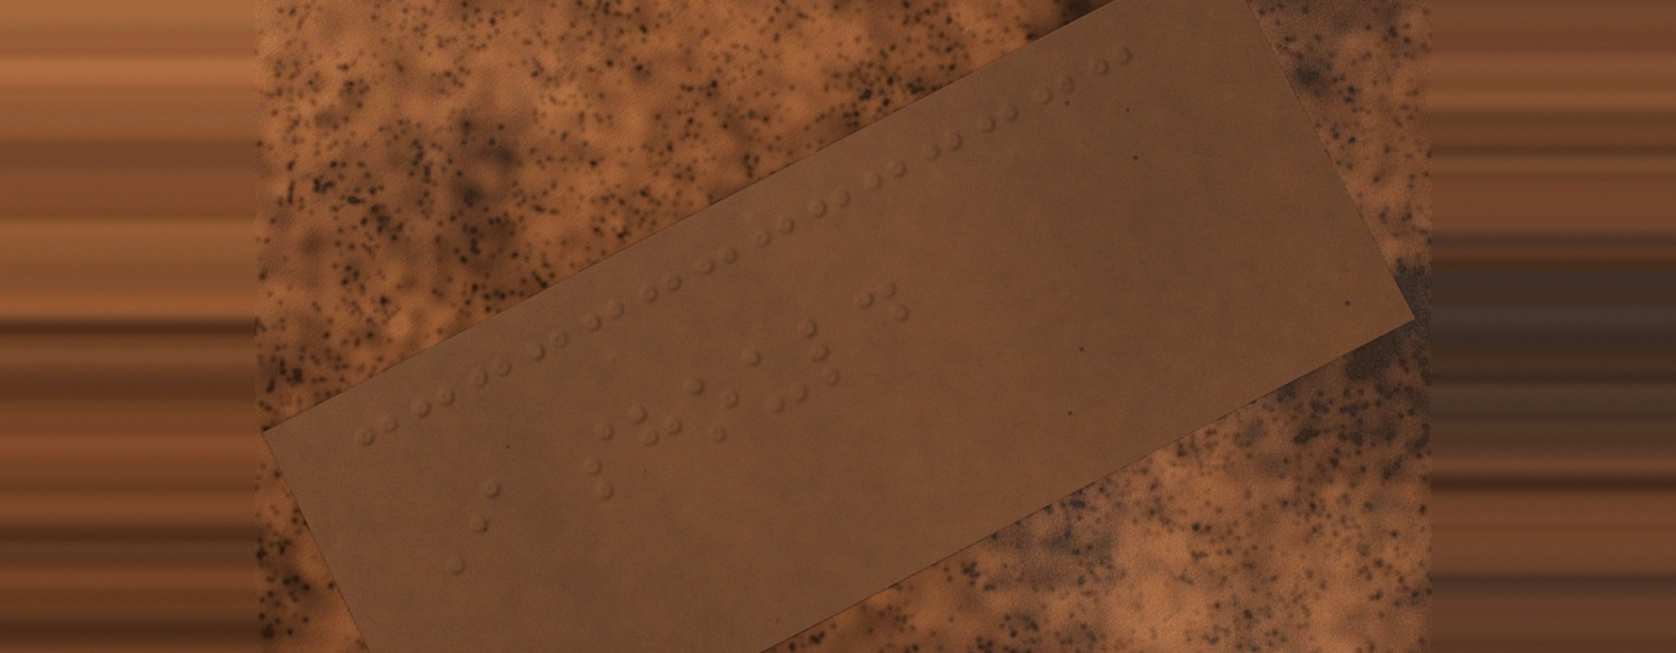I should
